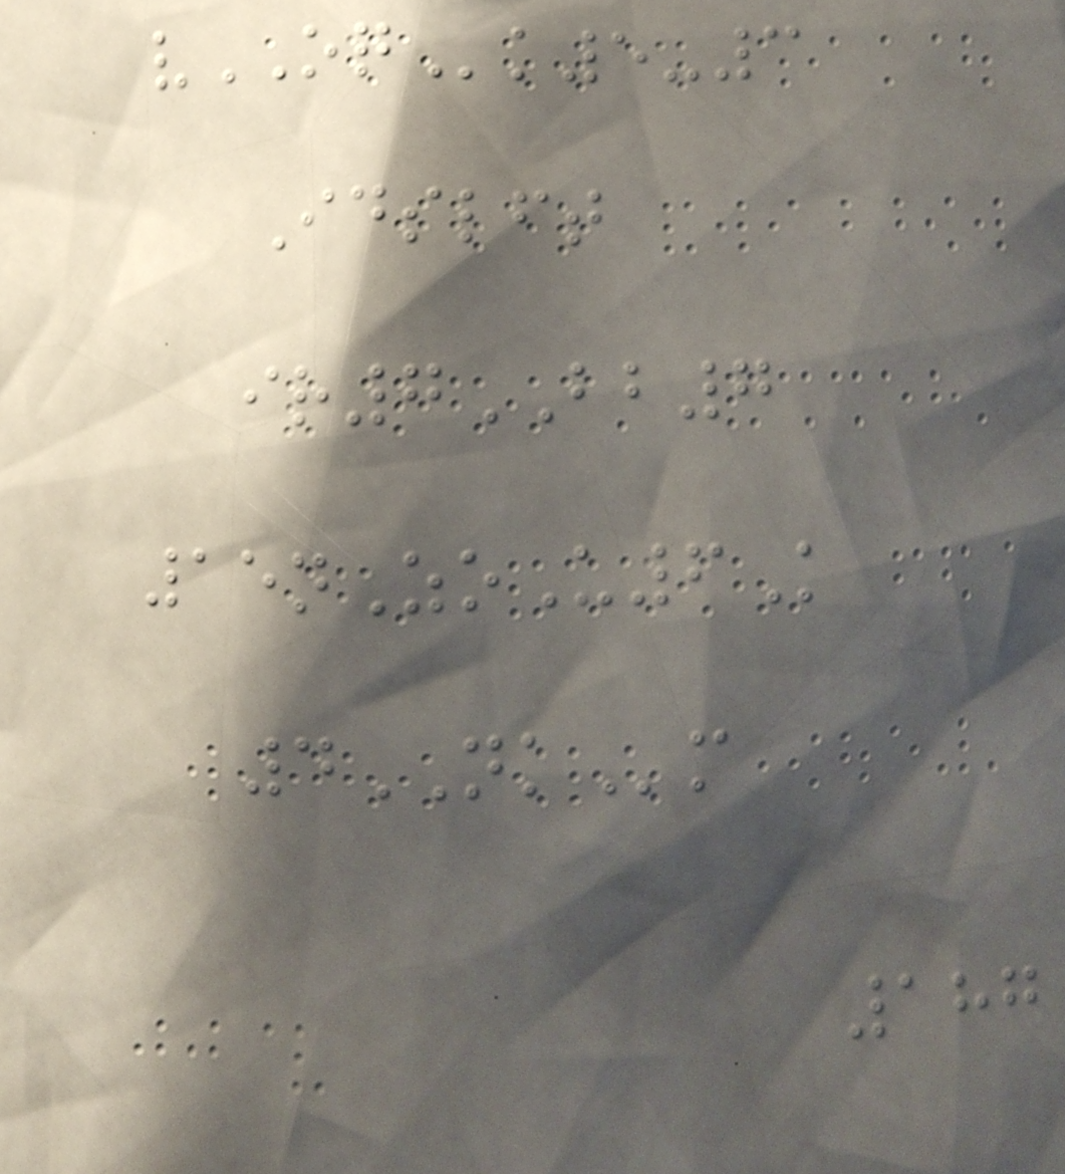vOQk5-3
Idslft
ir7BB7
15nZoU6K
4NKm
187
